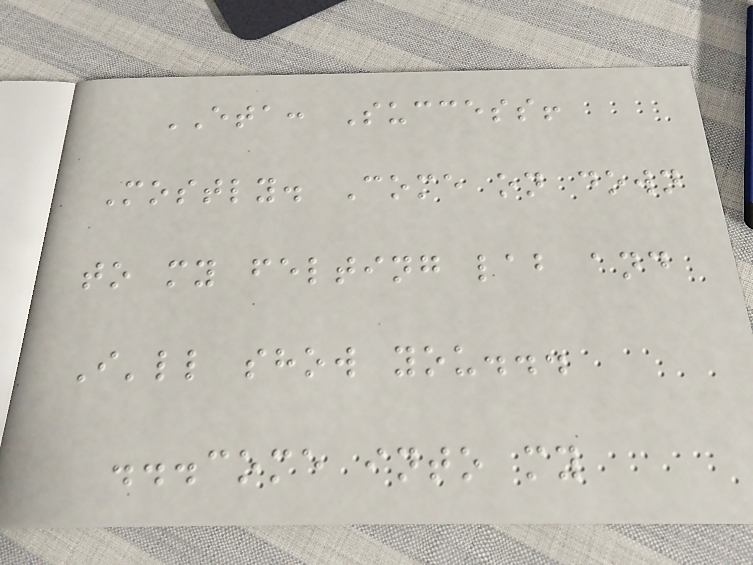ETA: Success!
Mostly. Come on down
to my felting lab and
I'll show you...
...come into my
